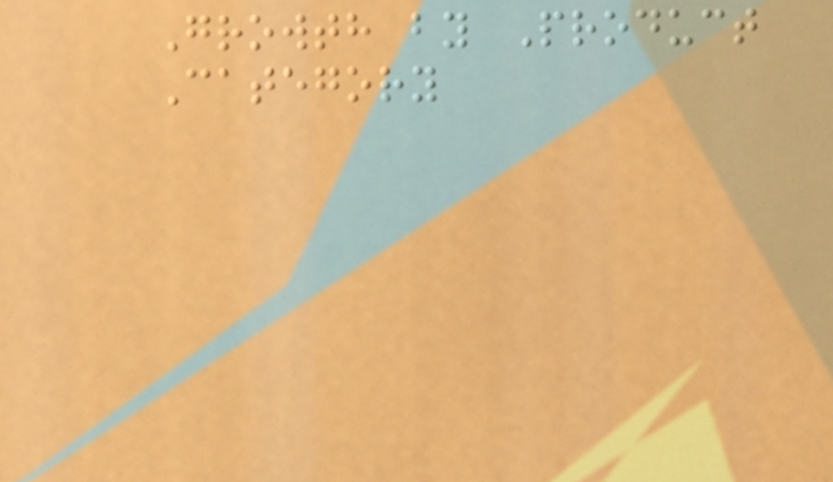Growth by Product
Category
